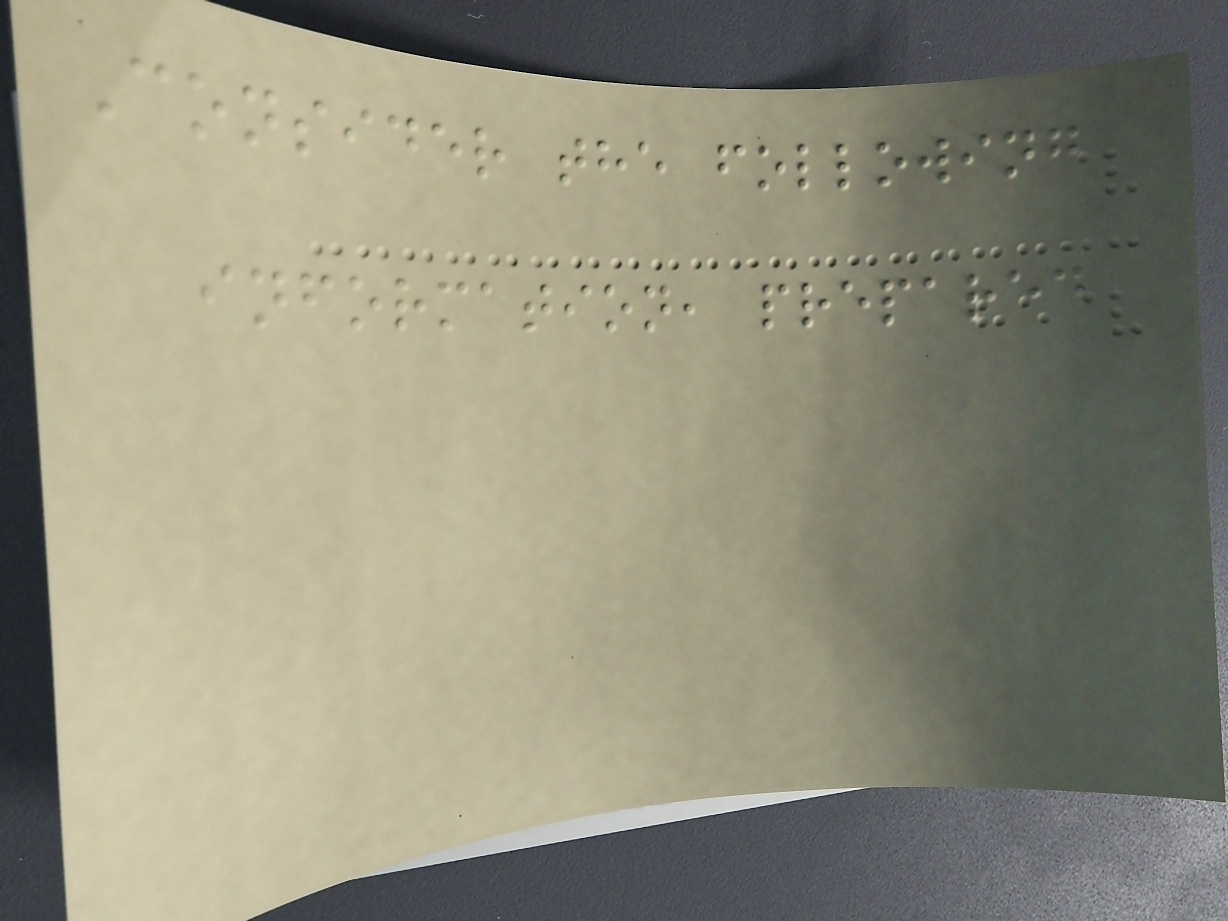Consider the following
information, prepared
